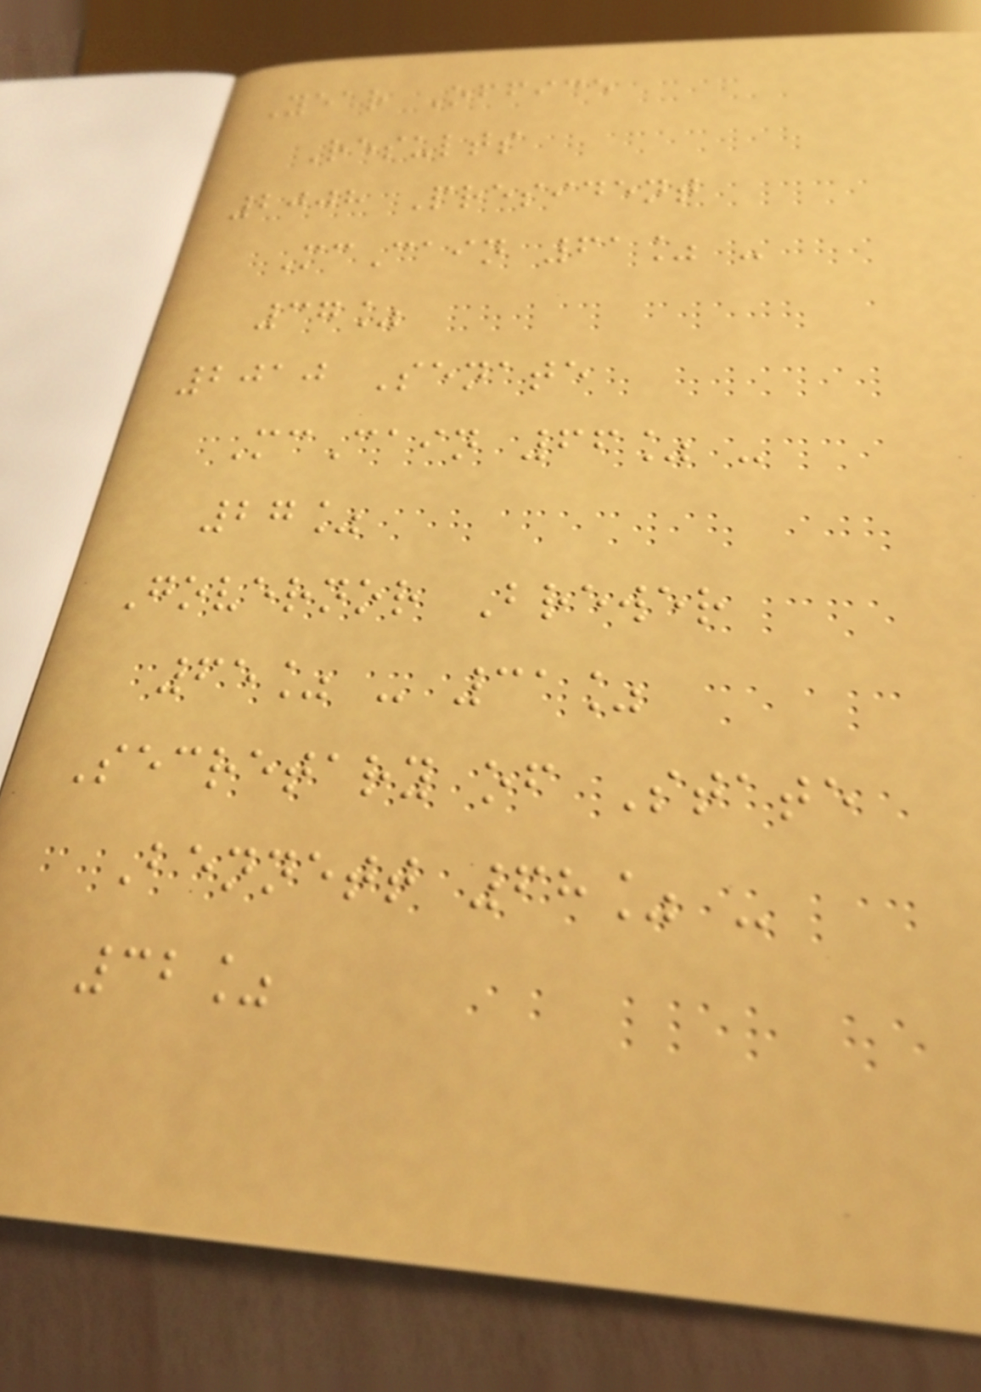Year Office
Results
2008 President
McCain 61% -
37%
2010 Senate
McCain 66% -
27%
Governor Brewer
65% - 31%
Secretary of State
Bennett 68% -
32%
